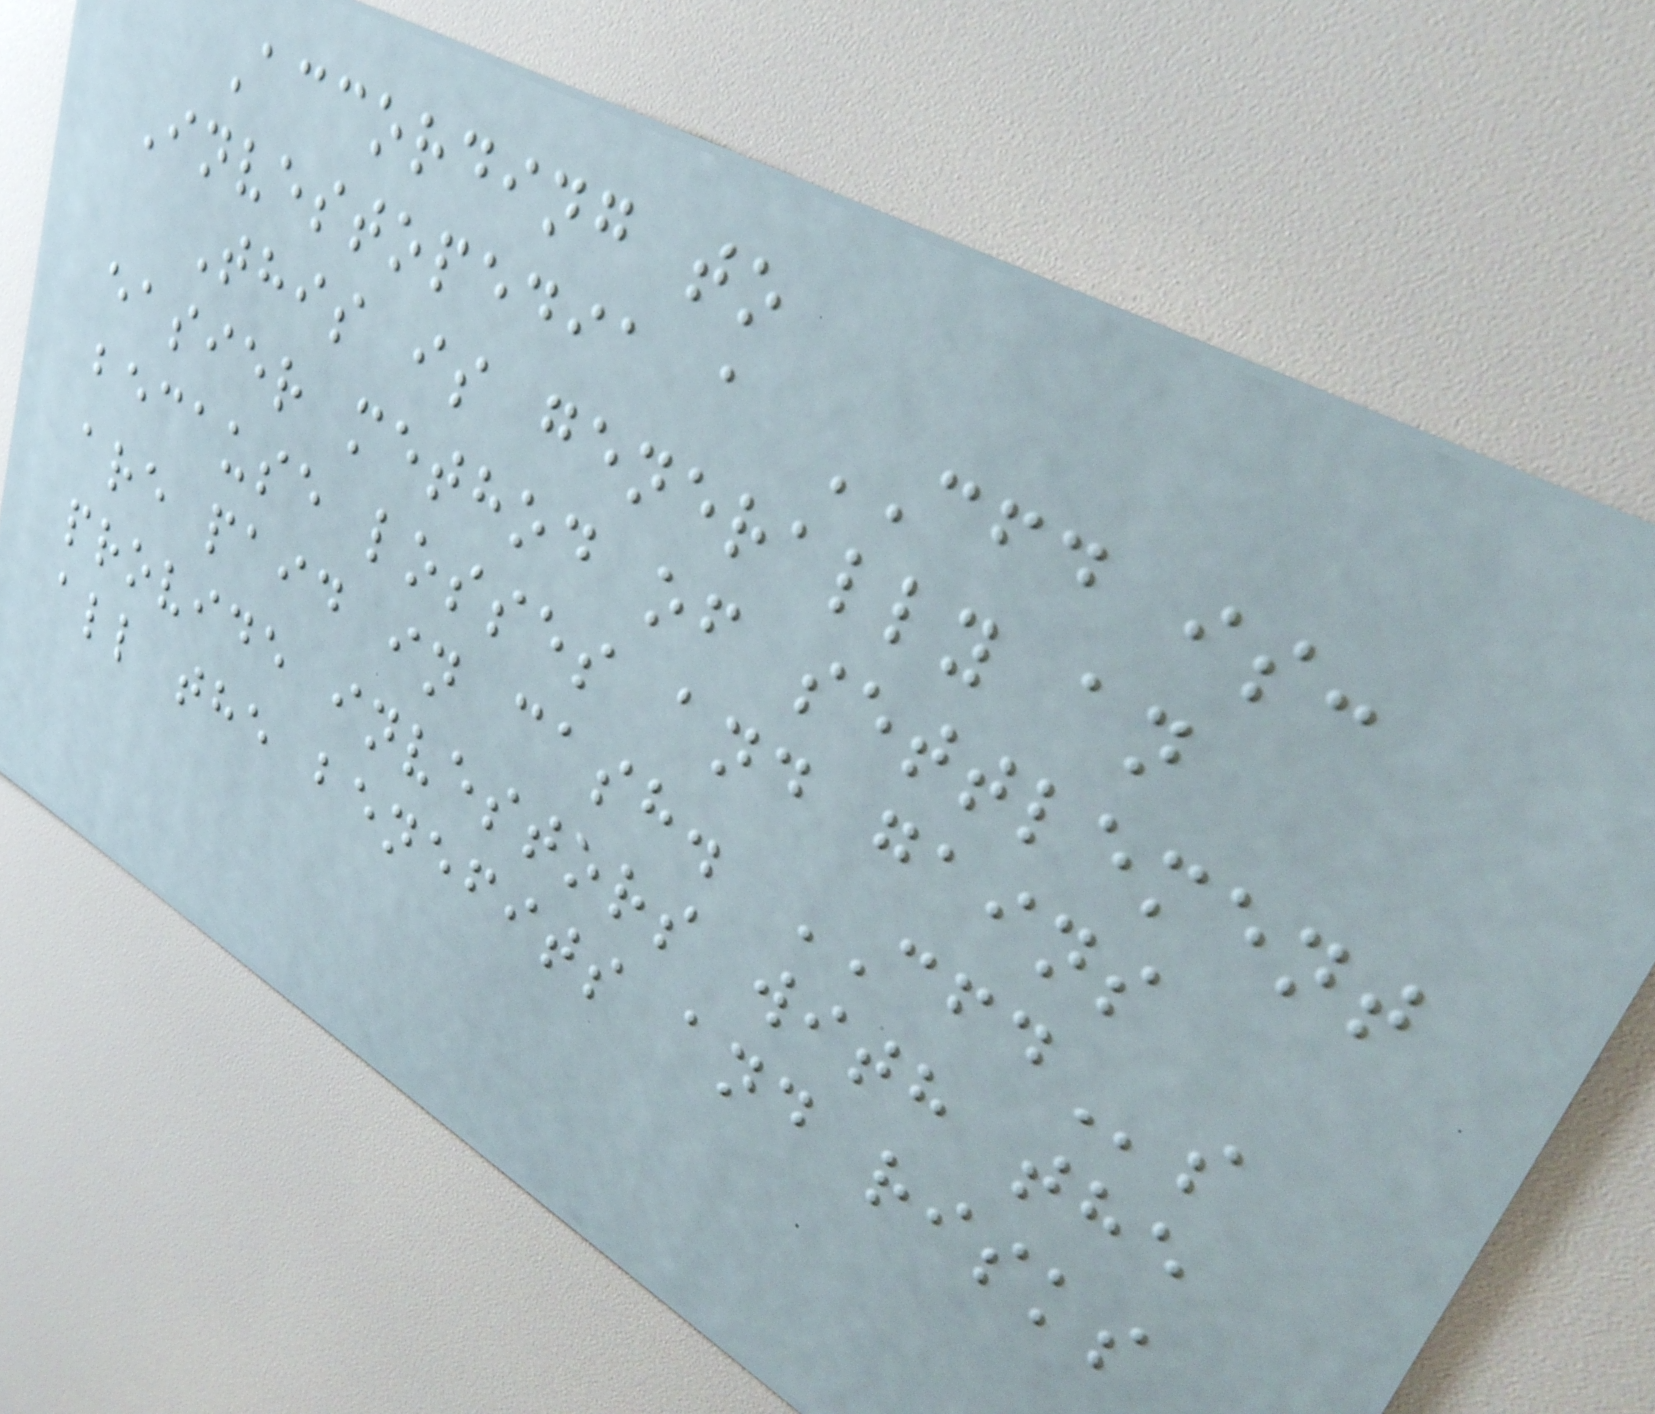According to
Investopedia a CFD is:
This is generally an
easier method of settlement
because losses and gains
are paid in cash. CFDs
provide investors with the
all the benefits and risks
